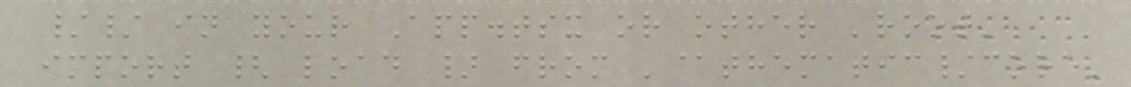// in your App.tsx or other 'root'
import { load } from '@thematic/core'
